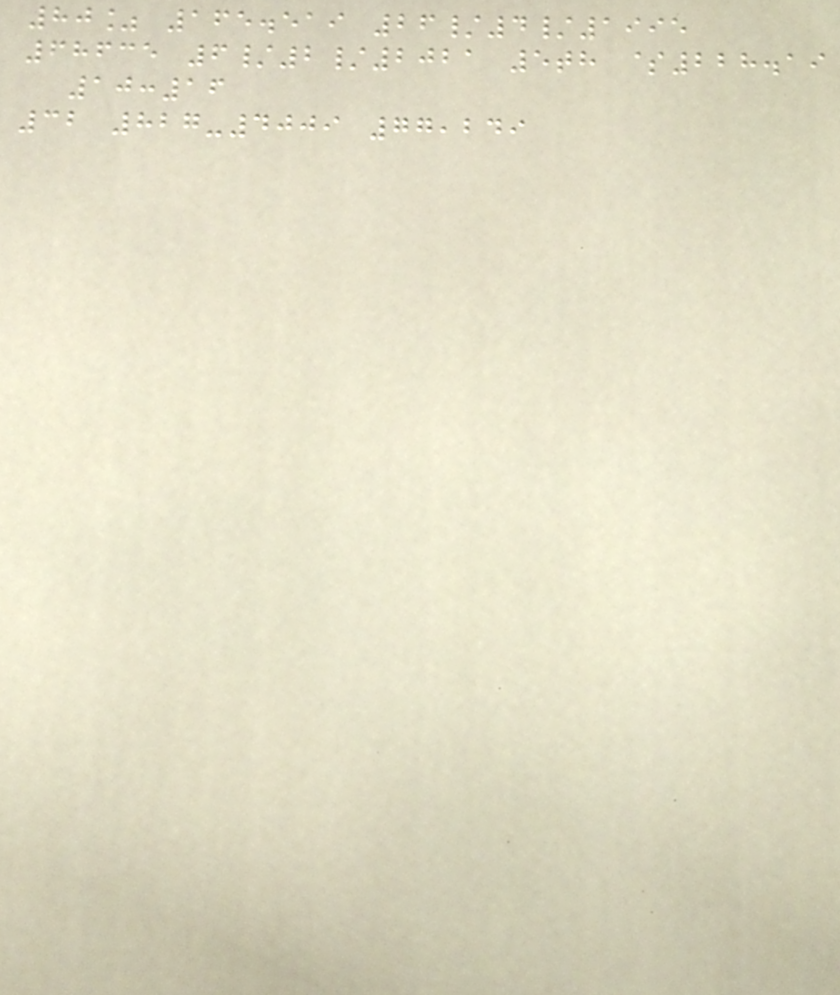80% 165.519 26/4/1995
68635 6/2/2021 5th $228.19
10:16
32 827-4009 77,249
